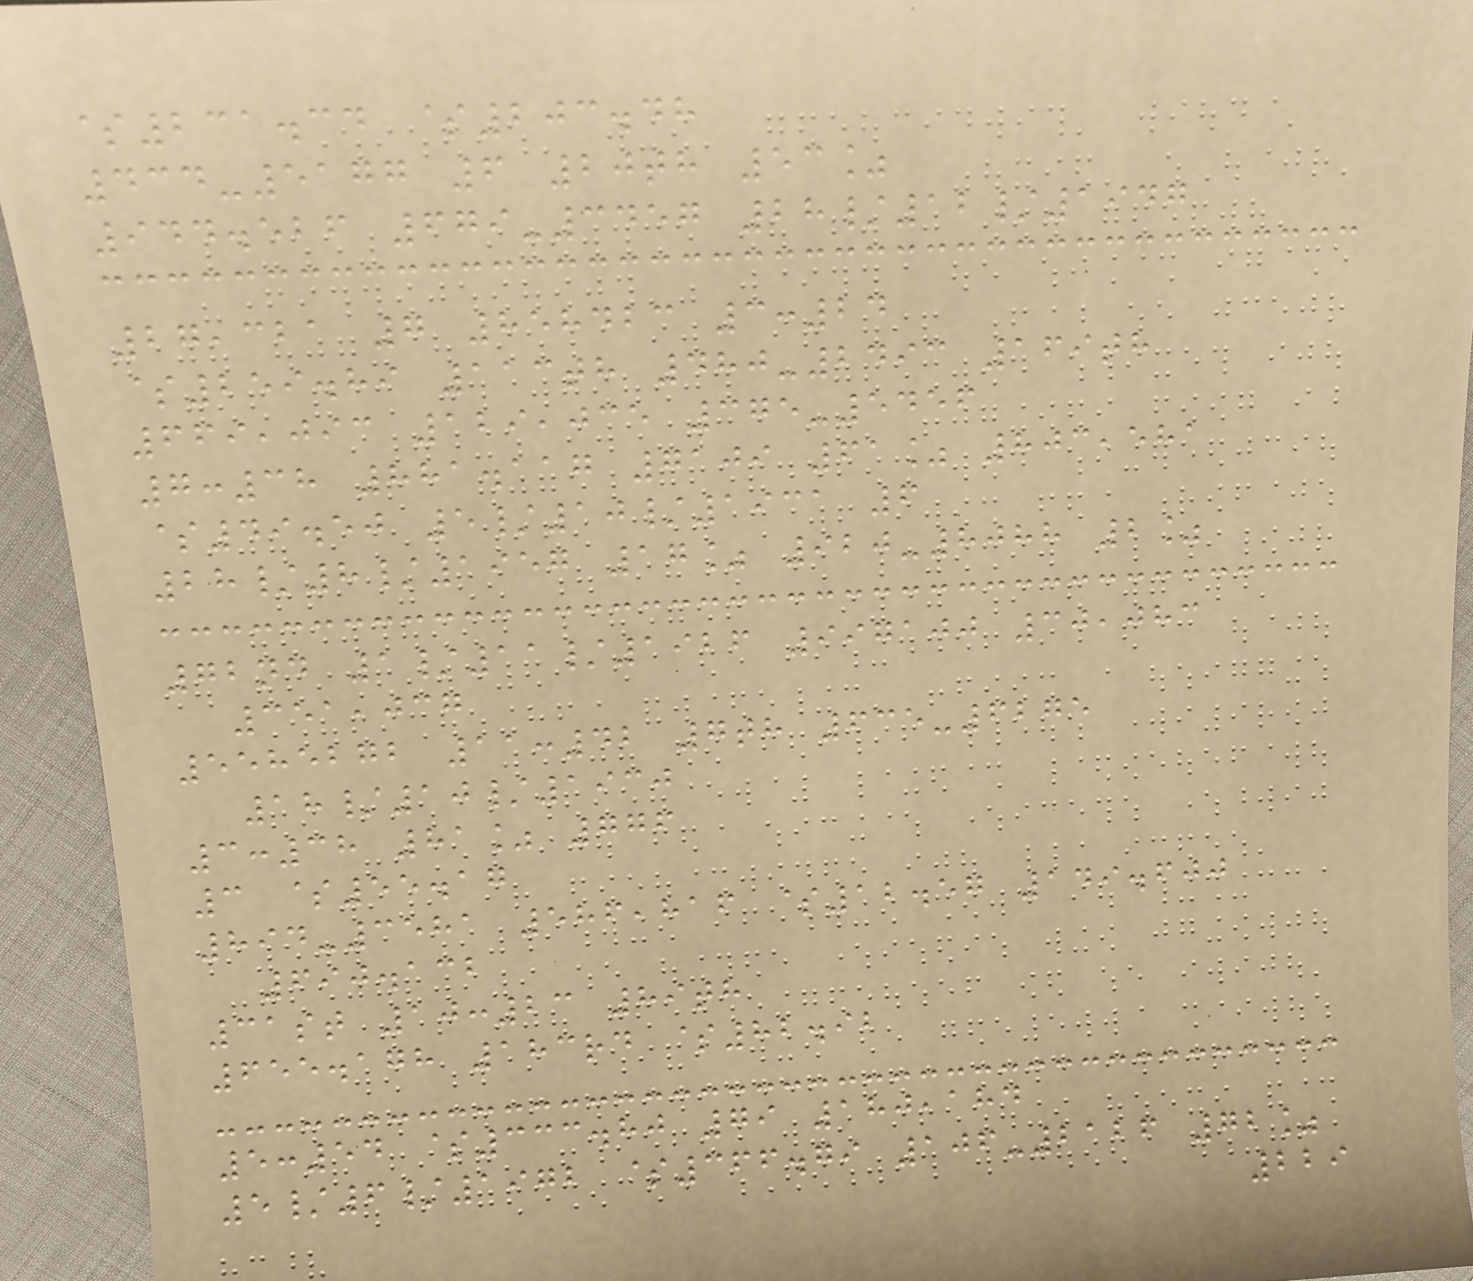$231.34 $203.48
434-5177 6 20th 53%
944.526 679-3457 28/12/1947
27,321 7 858423 3:24
$259.89 113th 480-2493 169th
669,093 129,035 375-5456
7:38 881.117 7109 61% 803,581
$49.50 5/10/1931 6
28/8/1957 17% 920-8088 2%
72nd 1/11/1926 997100 30,083
351,037
5585272 11:42 7th 635-6275
18/10/1930
3:38 81% 776
3 $55.17
894-3581 586,816 $12.57 149.600
690.132
31st 10:23 89th
655.178 183rd $82.92
5:54 $333.80 79 180,184
5/6/1972 $366.79 106-2126 72%
229
